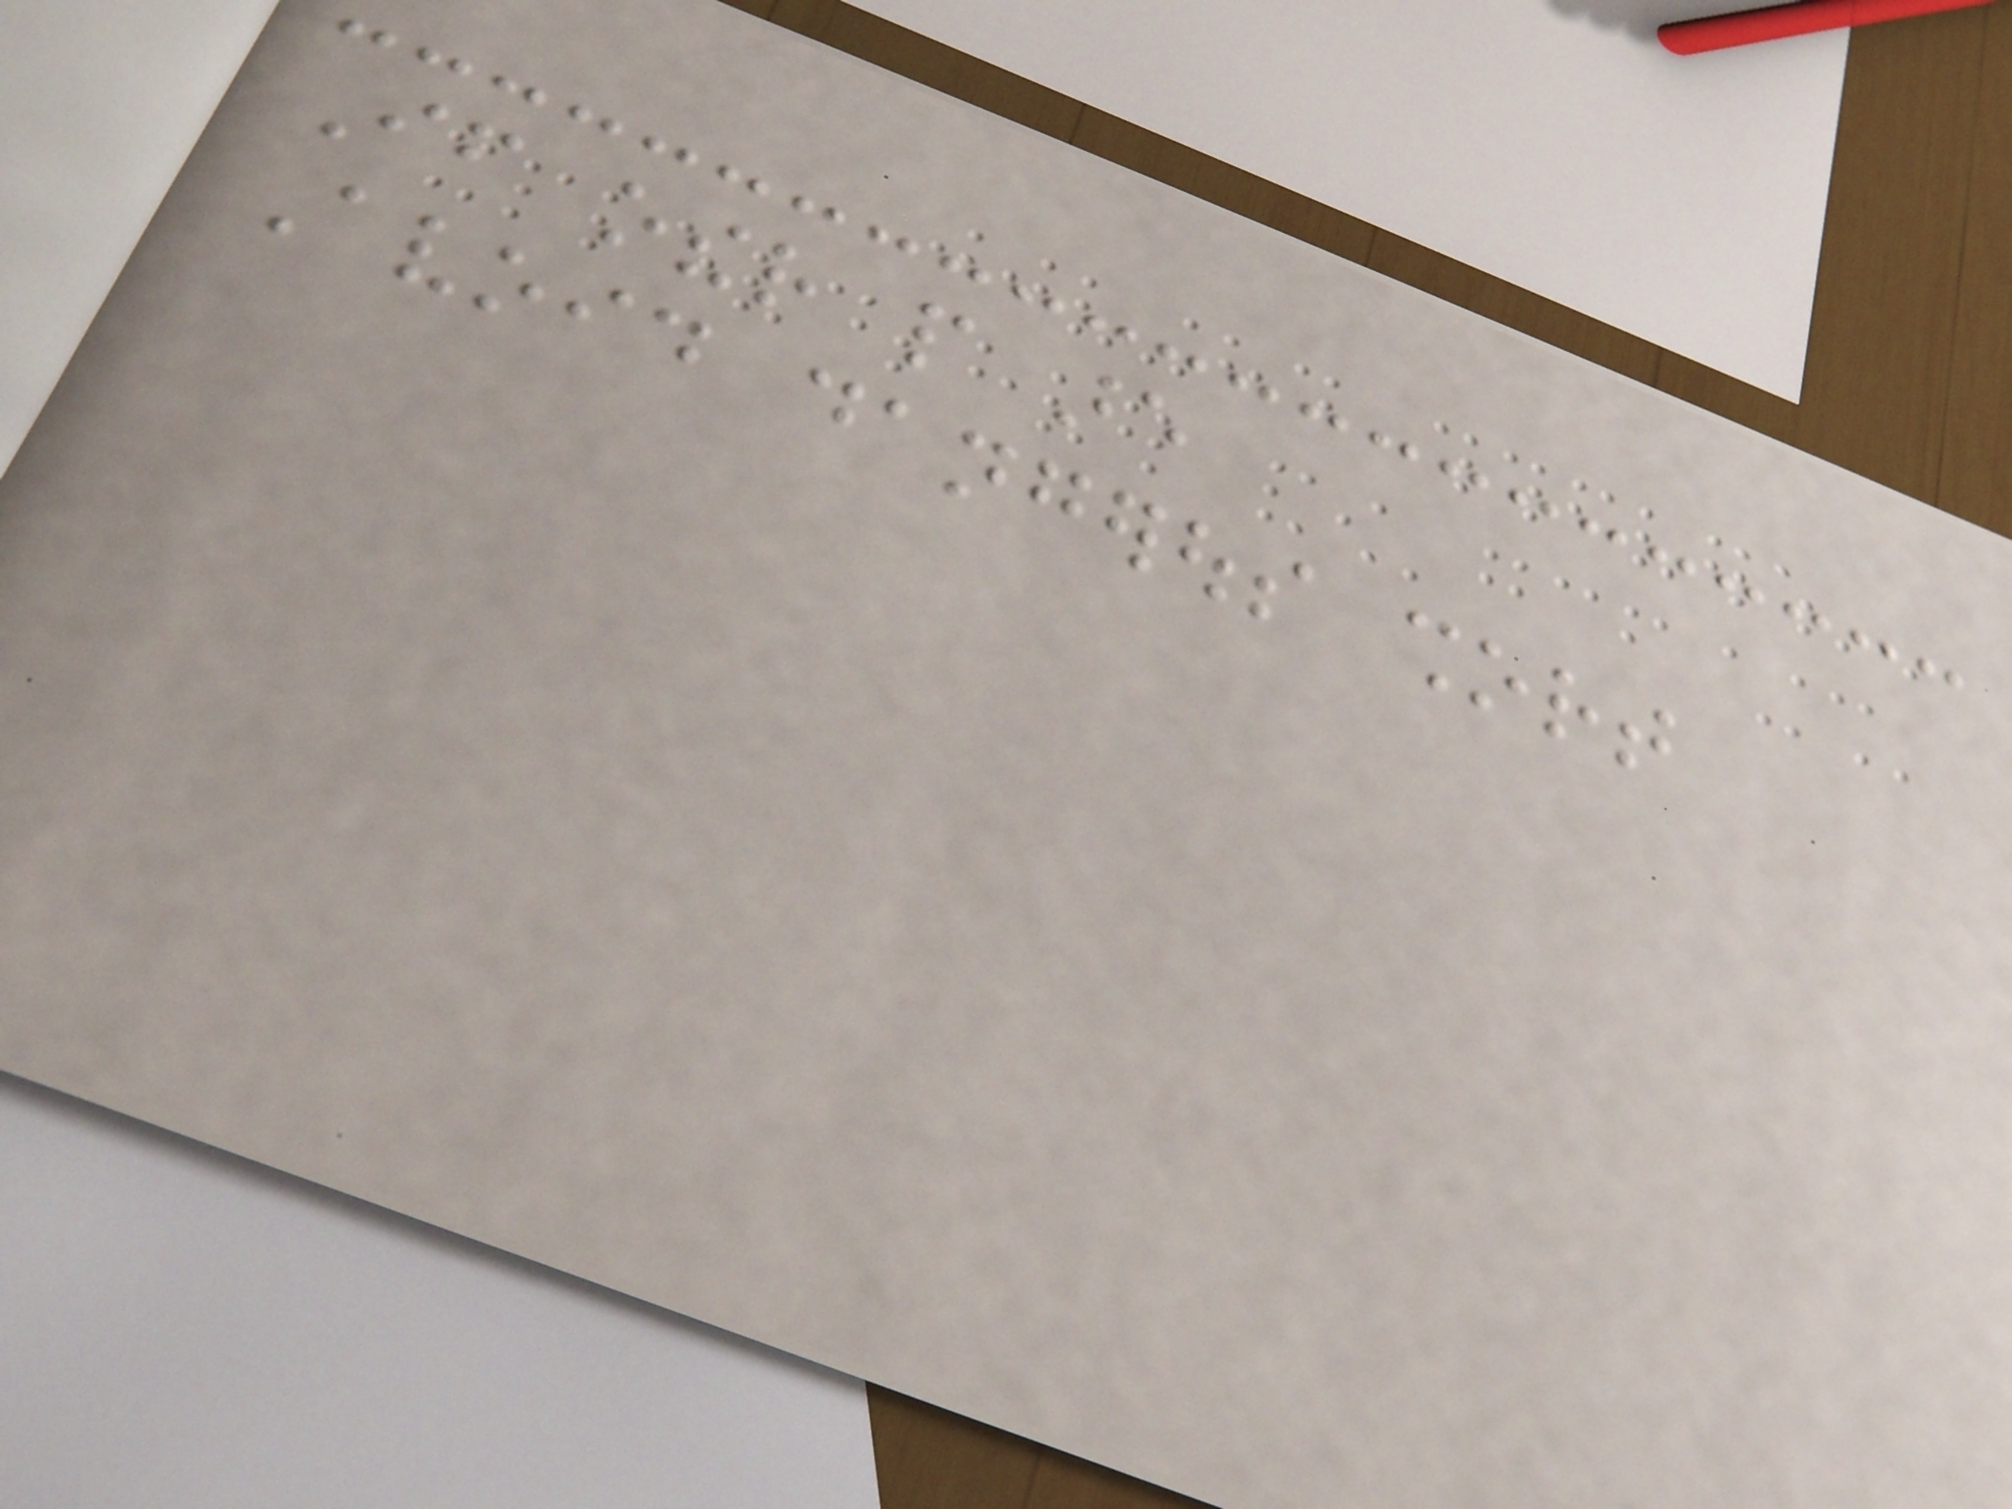If other people are
Avoid dangerous short
